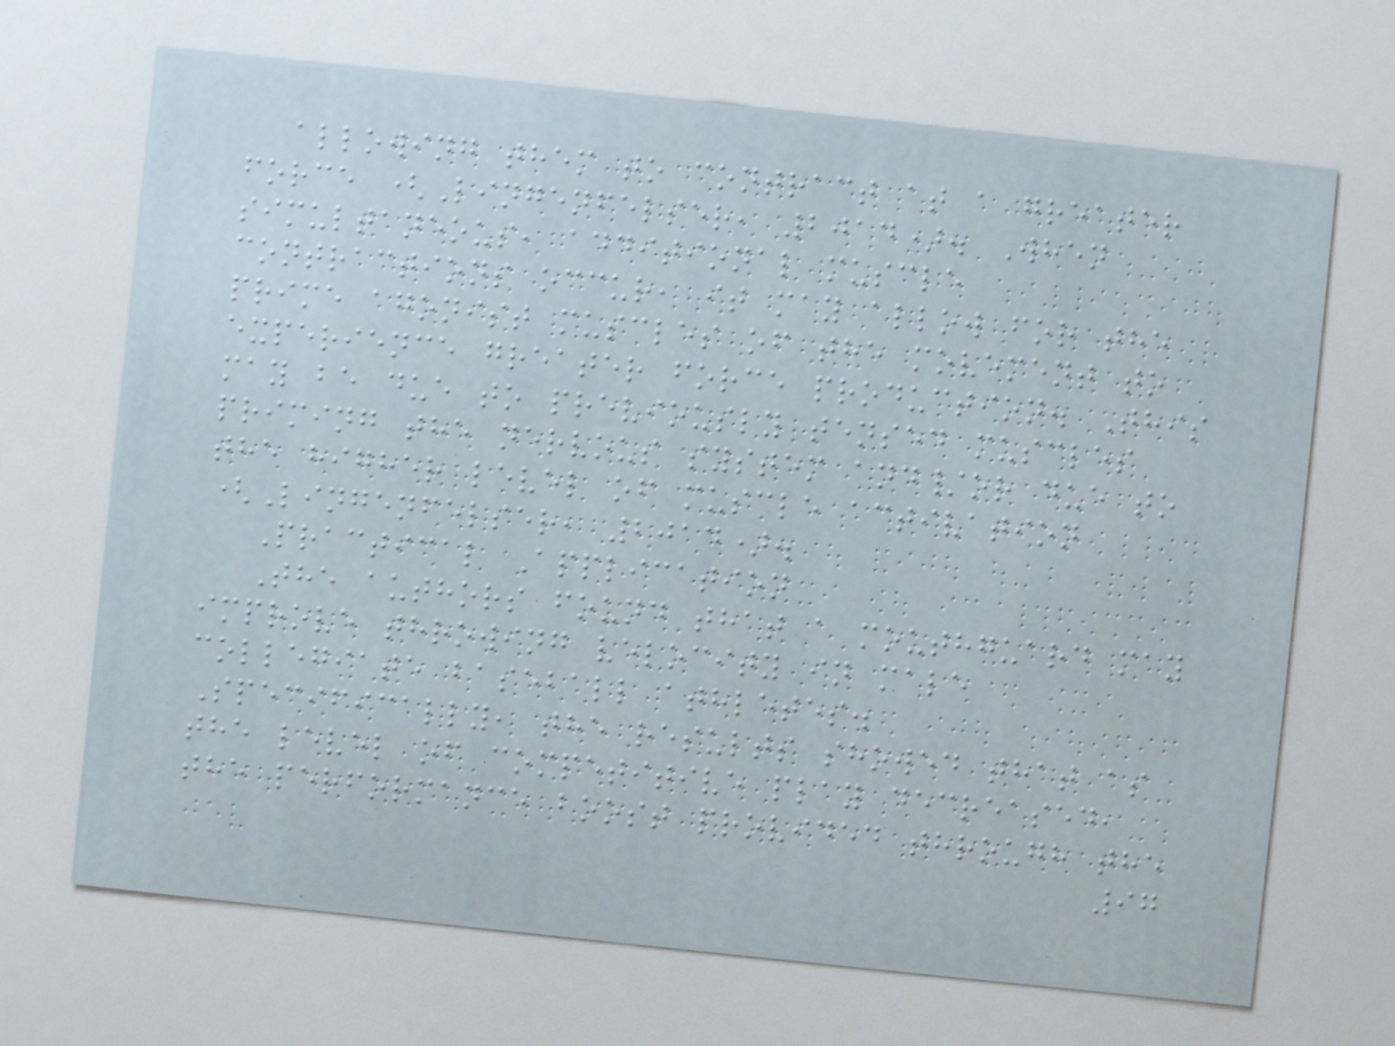allowing them to contract at a greater
force (Lingenfelser, 2014). When
simultaneous, additional muscle
contractions occur, it may allow for the
prime agonist muscles of the movement to
experience greater force production. This
may be due to previously tensed muscles
priming the nervous system and/or due to
the higher level of muscle activation
(Lingenfelser, 2014).
Practical Application
The authors found that a mouthguard may
improve throwing velocity in male
collegiate baseball athletes.
Specifically, the results showed that as
the level of competitive play decreased,
the performance boost provided through the
97
